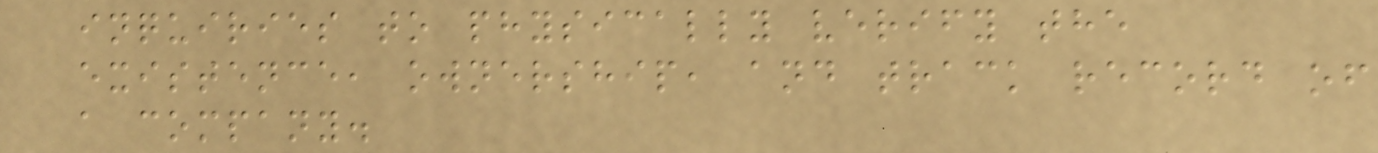inquiries to physically verify the
existence, ownership, and track record of
a company.
